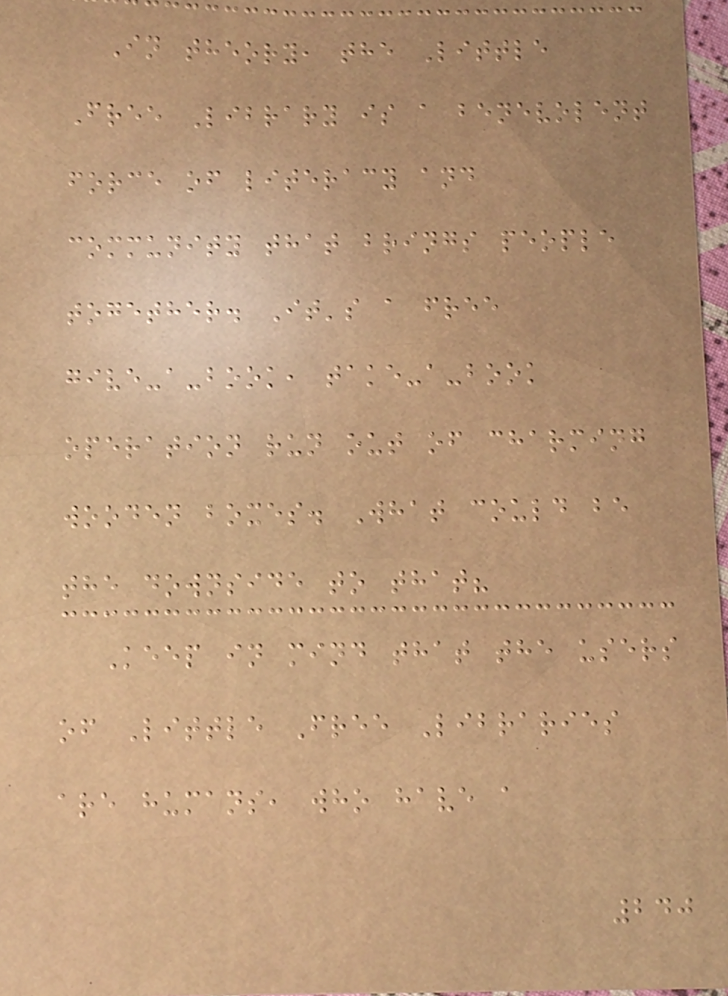In theory, the Little
Free Library is a benevolent
force of literacy and
community that brings people
together. It's a free
give-a-book, take-a-book
operation run out of charming
wooden boxes. What could be
the downside to that?
Keep in mind that the users
of Little Free Libraries
are humans, who have a
240
